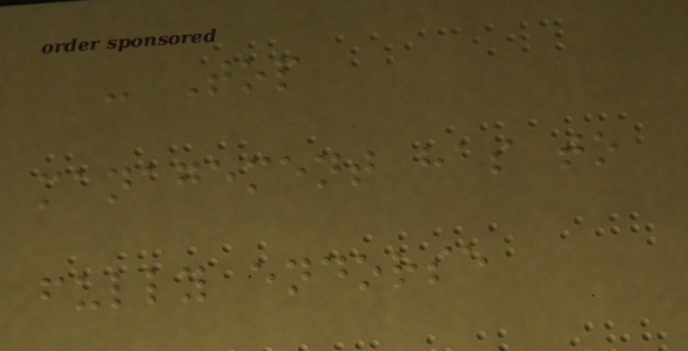- Top
management has to
fully endorse
